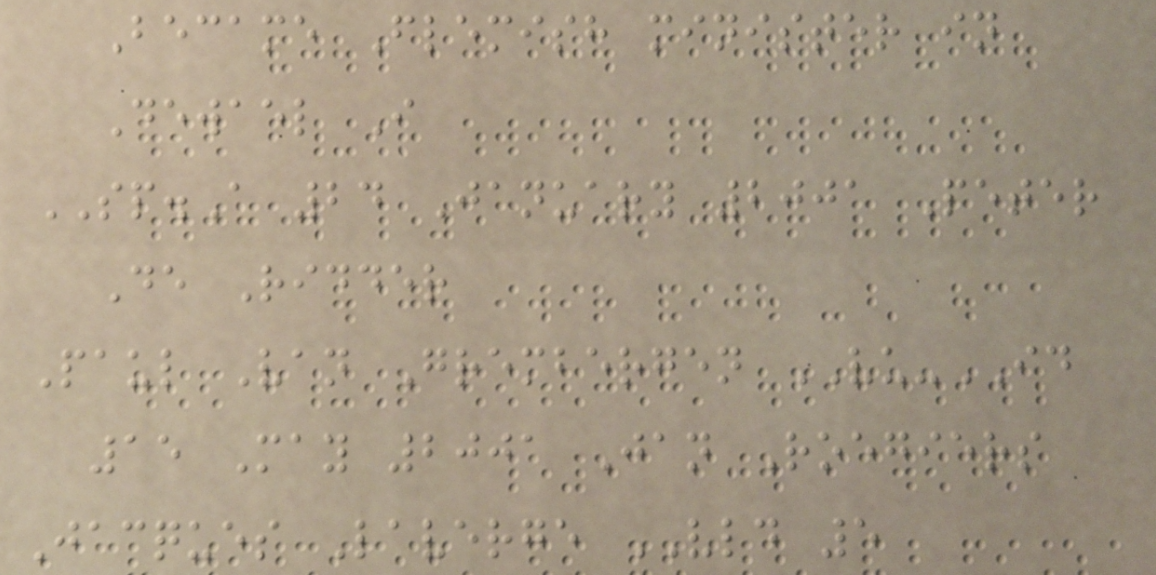Became Flemish minister in
Dewael I
SP.A 24 January 2001 Peter
De Ridder
Paul Van Grembergen VU-ID
15 May 2001 Jan Roegiers
Jacques Laverge VLD 5
